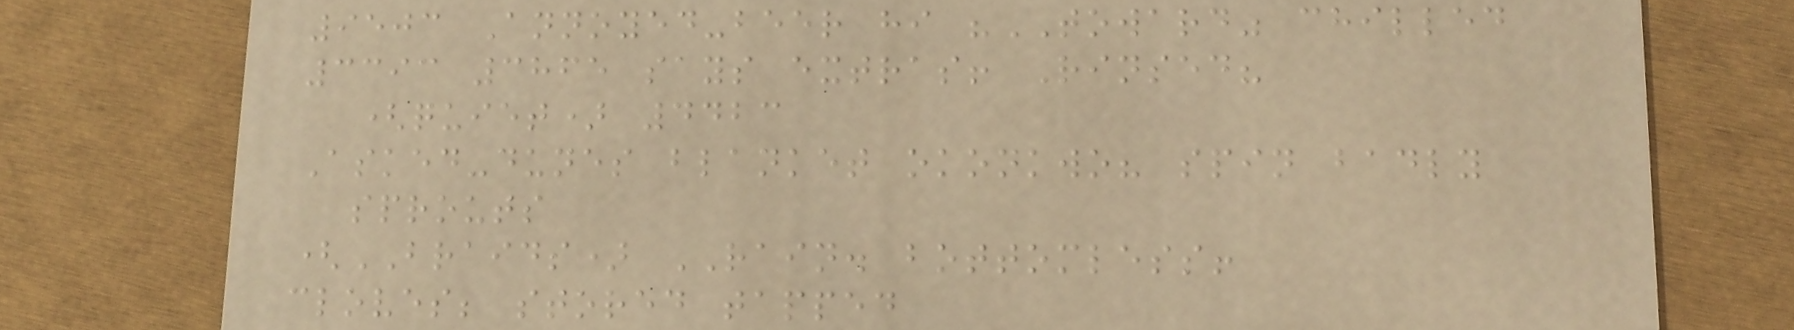9503 Annoyed-beer hi "TOWARD" chilled
3393 3865 says extras! Rinsed?
(quiet) 4423
Asked-dunes blanket okonkwo? spin badly
sprouts
(BRAIDS) RAIN. bottomless!
cloves; stored tapped
